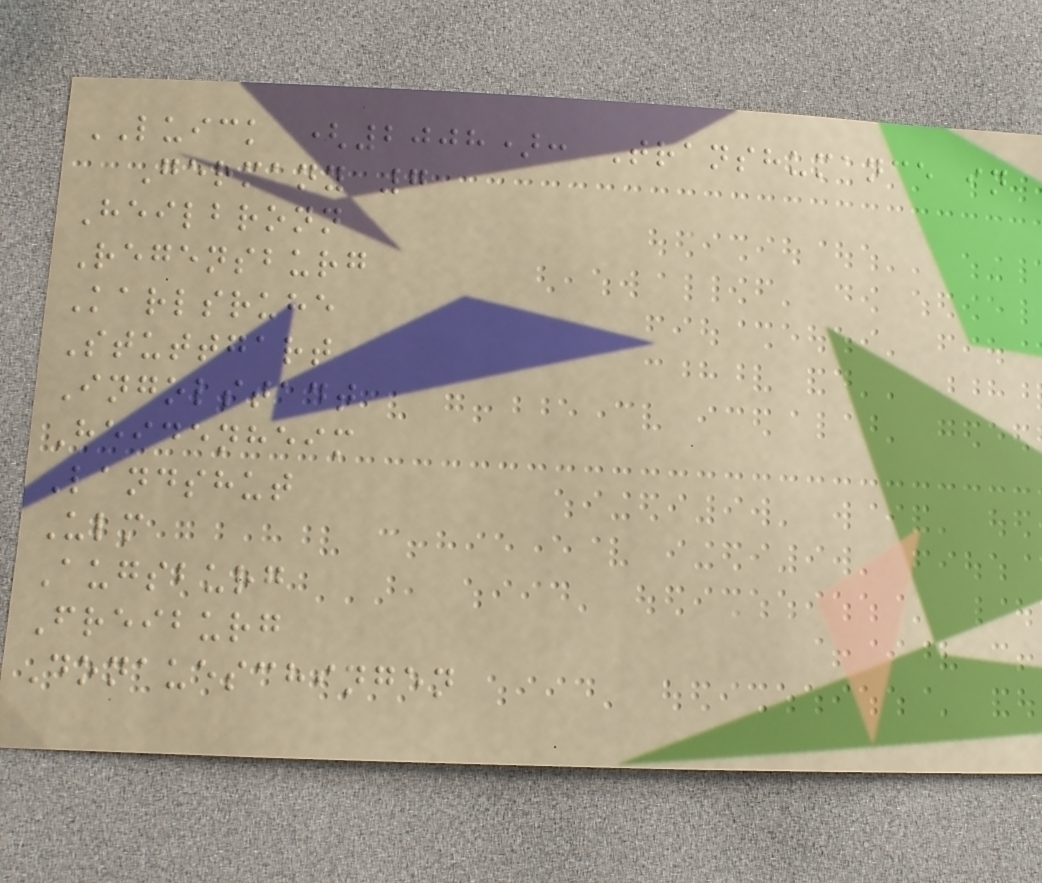LUICK (2008): Transhumance in
Germany 7
Heilbronn
Regensburg
Karlsruhe
Stuttgart
Ingolstadt
Heidenheim
Landshut
Ulm
Augsburg
Freiburg
Donaueschingen
